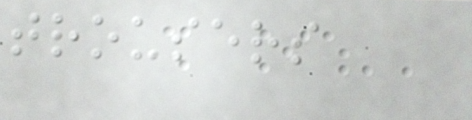trousers
